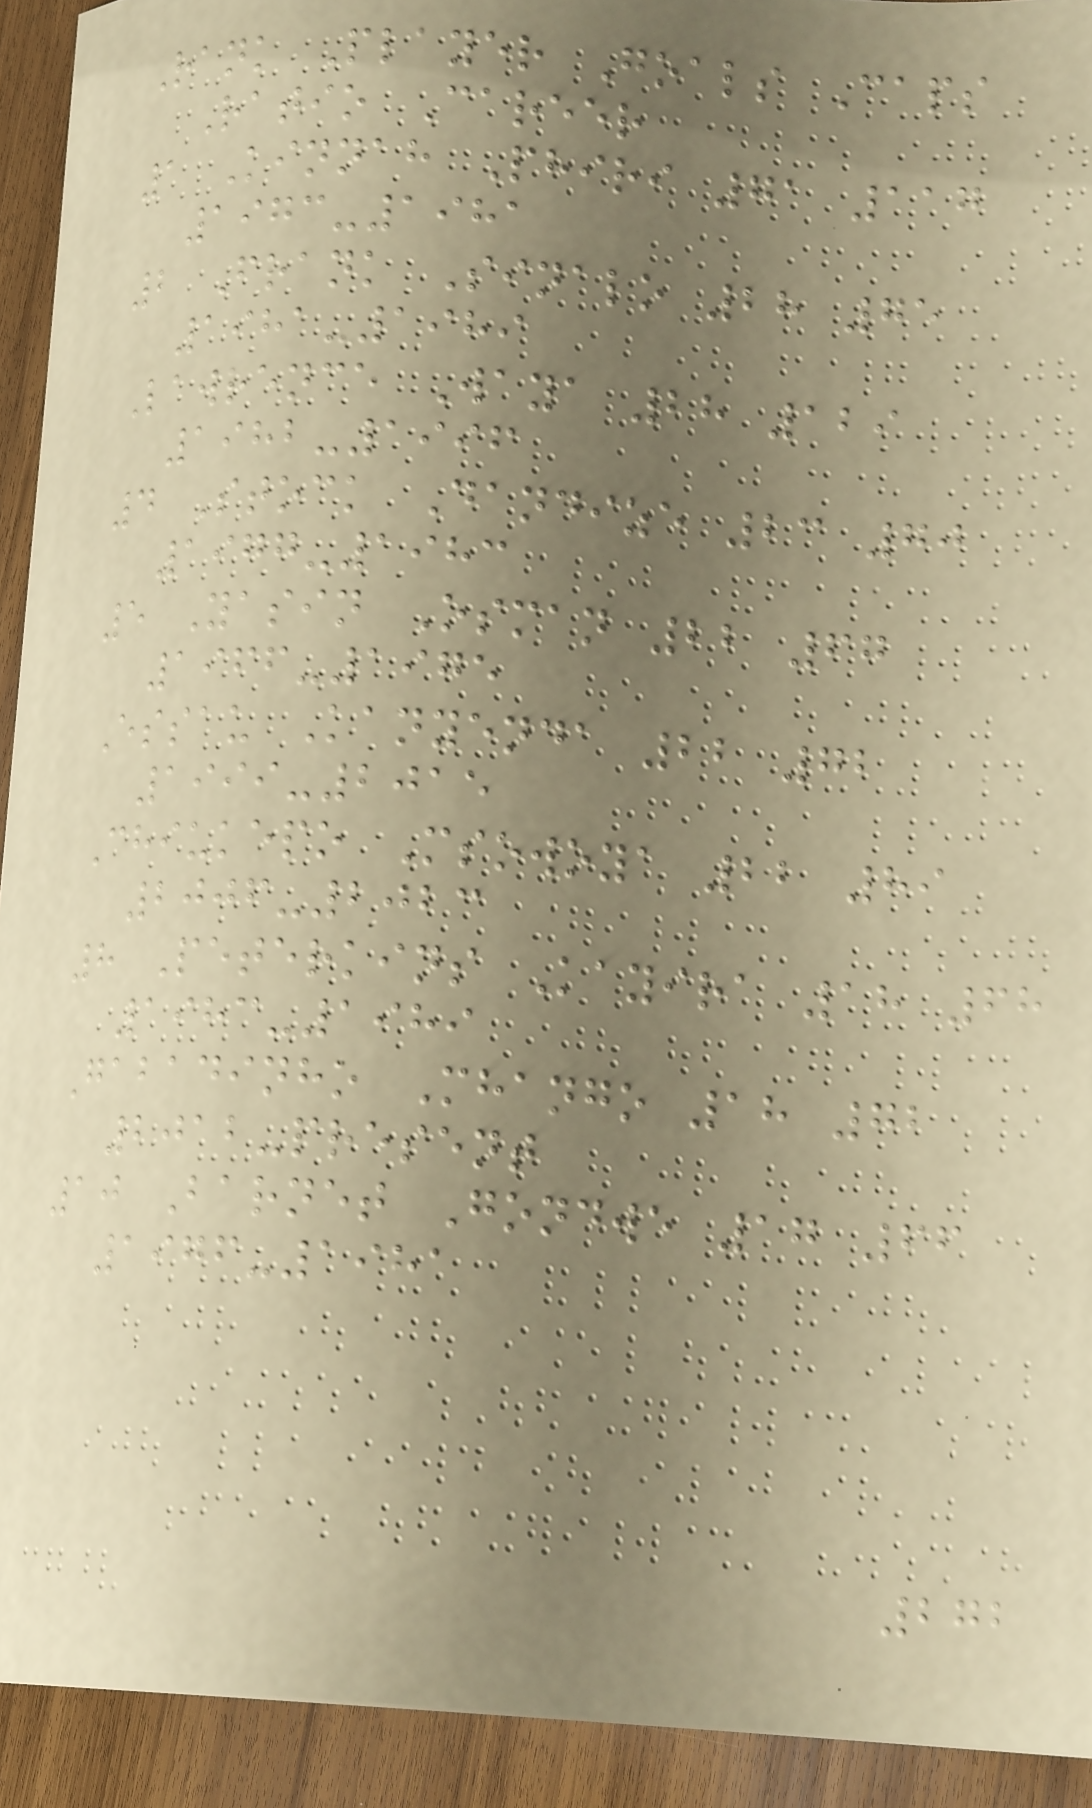Rank Player Goals Caps
Ratio Career
1 Kinnah Phiri 71 117
1973-1981
2 Frank Sinalo 28 75
1981-1989
Lawrence Waya 28 129
1982-1996
4 Stock Dandize 23 70
1977-1983
5 Yasin Osman 22 67
1966-1975
Essau Kanyenda 22 72
1999-2015
Chiukepo Msowoya 22 89
2006-2023
8 Peterkins Kayira 18 68
1983-1989
Gabadinho Mhango 18 72
2012-present
10 Barnet Gondwe 17 66
1976-1981
272
